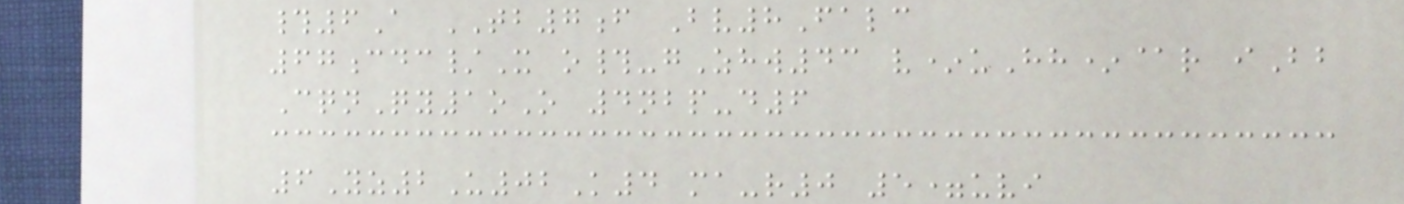#6A TB7f Bv8Falc
67cdc/X o#-gZhw43 v*uHh*@r iBb
CqnQy1oO 4nbp-d6
6Yz2U02K4 ma-r0 5=uvi
